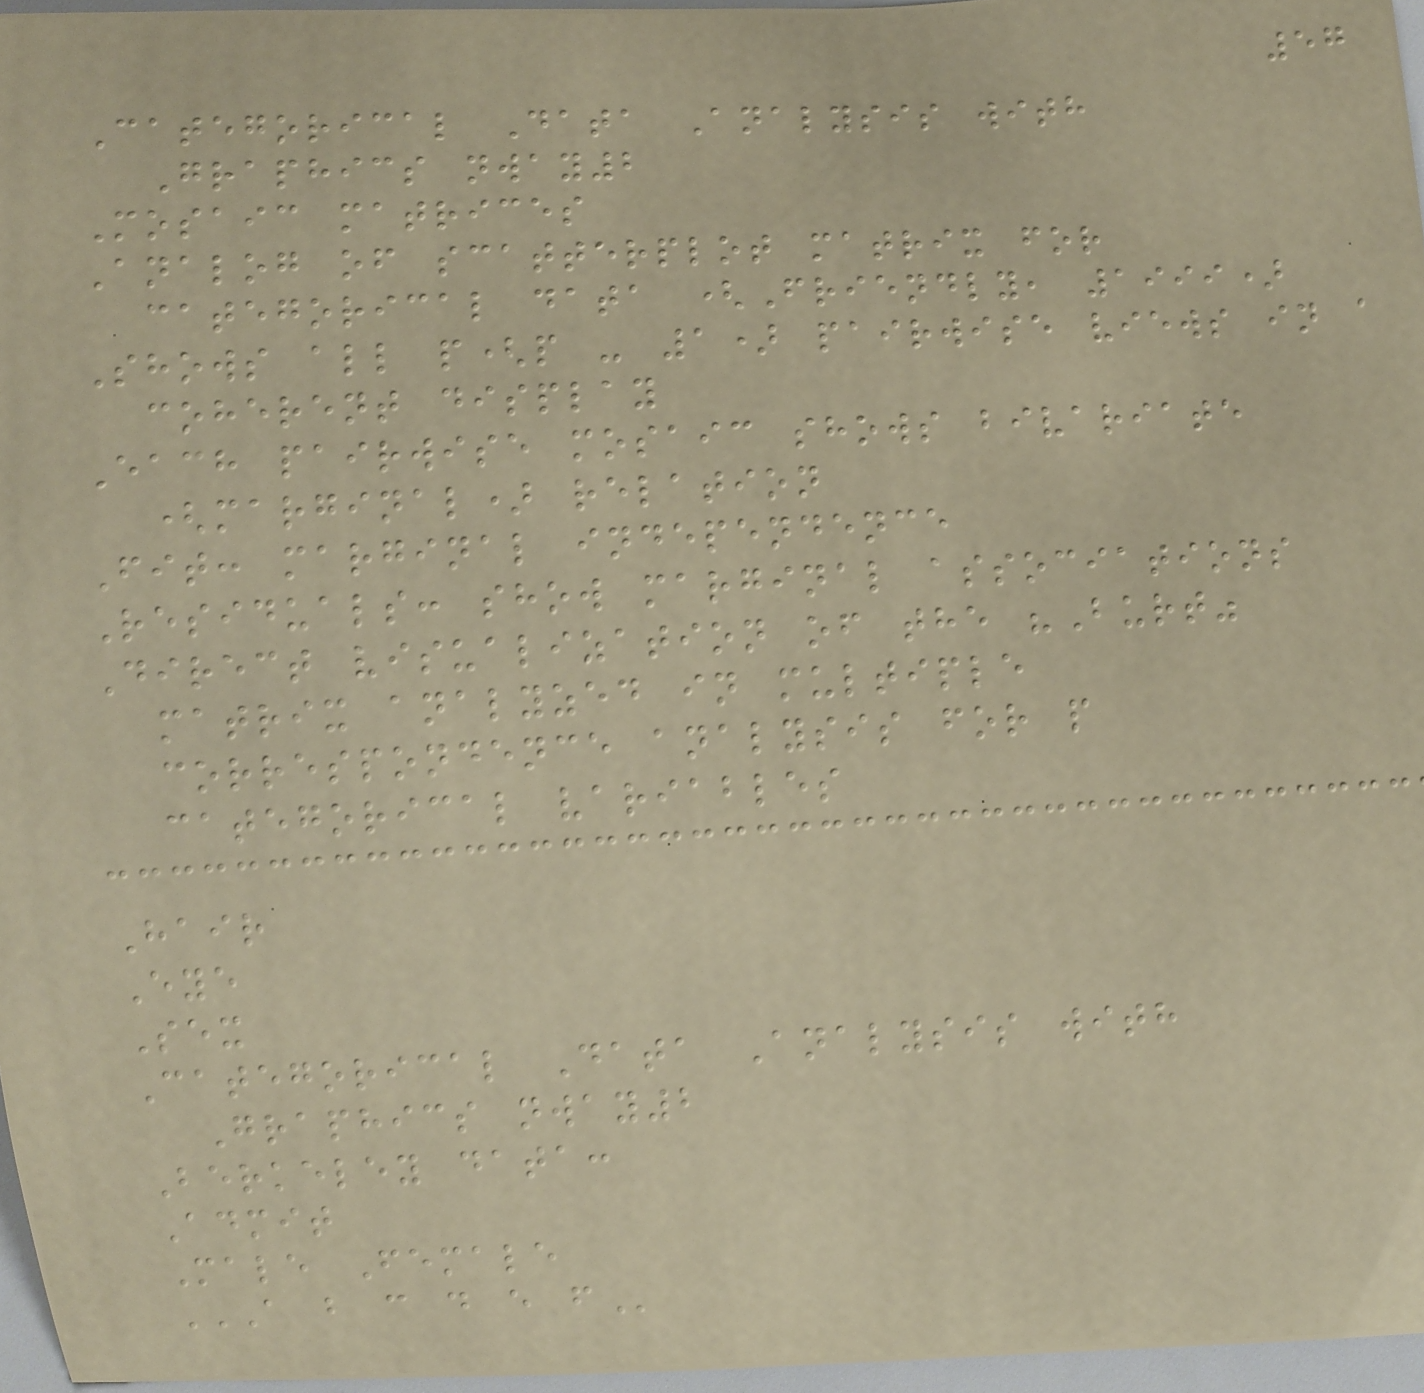57
Categorical Data Analysis with
Graphics nway2
Mosaic matrices
Analog of scatterplot matrix for
categorical data (Friendly, 1999)
Shows all p(p - 1) pairwise views in a
coherent display
Each pairwise mosaic shows bivariate
(marginal) relation
Fit: marginal independence
Residuals: show marginal associations
Direct visualization of the "Burt"
matrix analyzed in multiple
correspondence analysis for p
categorical variables
Hair
Eye
Sex
Categorical Data Analysis with
Graphics nway2
Berkeley data:
Admit
Male Female
A B C D E F
